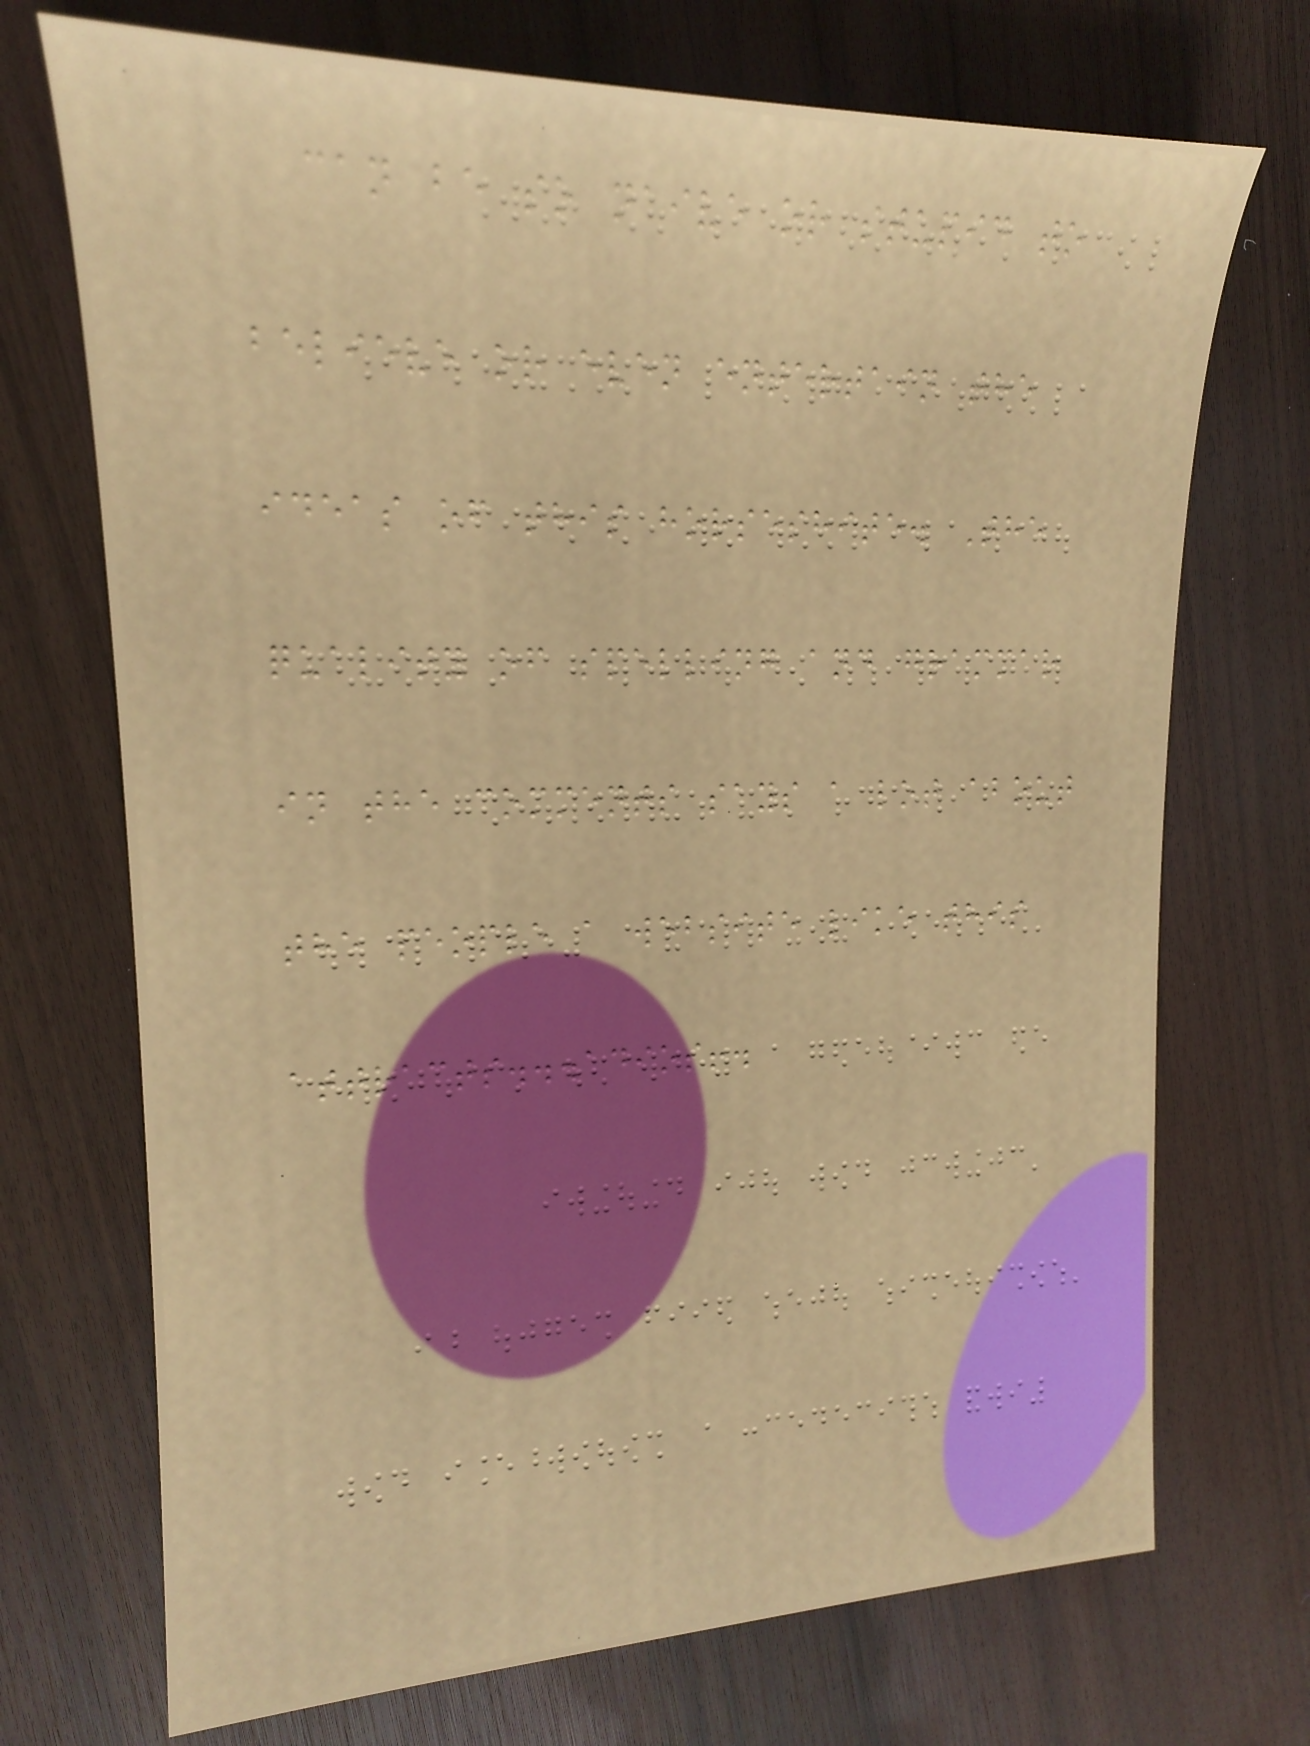can be so naive or stupid to
believe or even entertain the
ideas of this horseshite. The
quality of spelling and grammar
in the comments says a lot about
the people a website like this
attracts...adios!.
